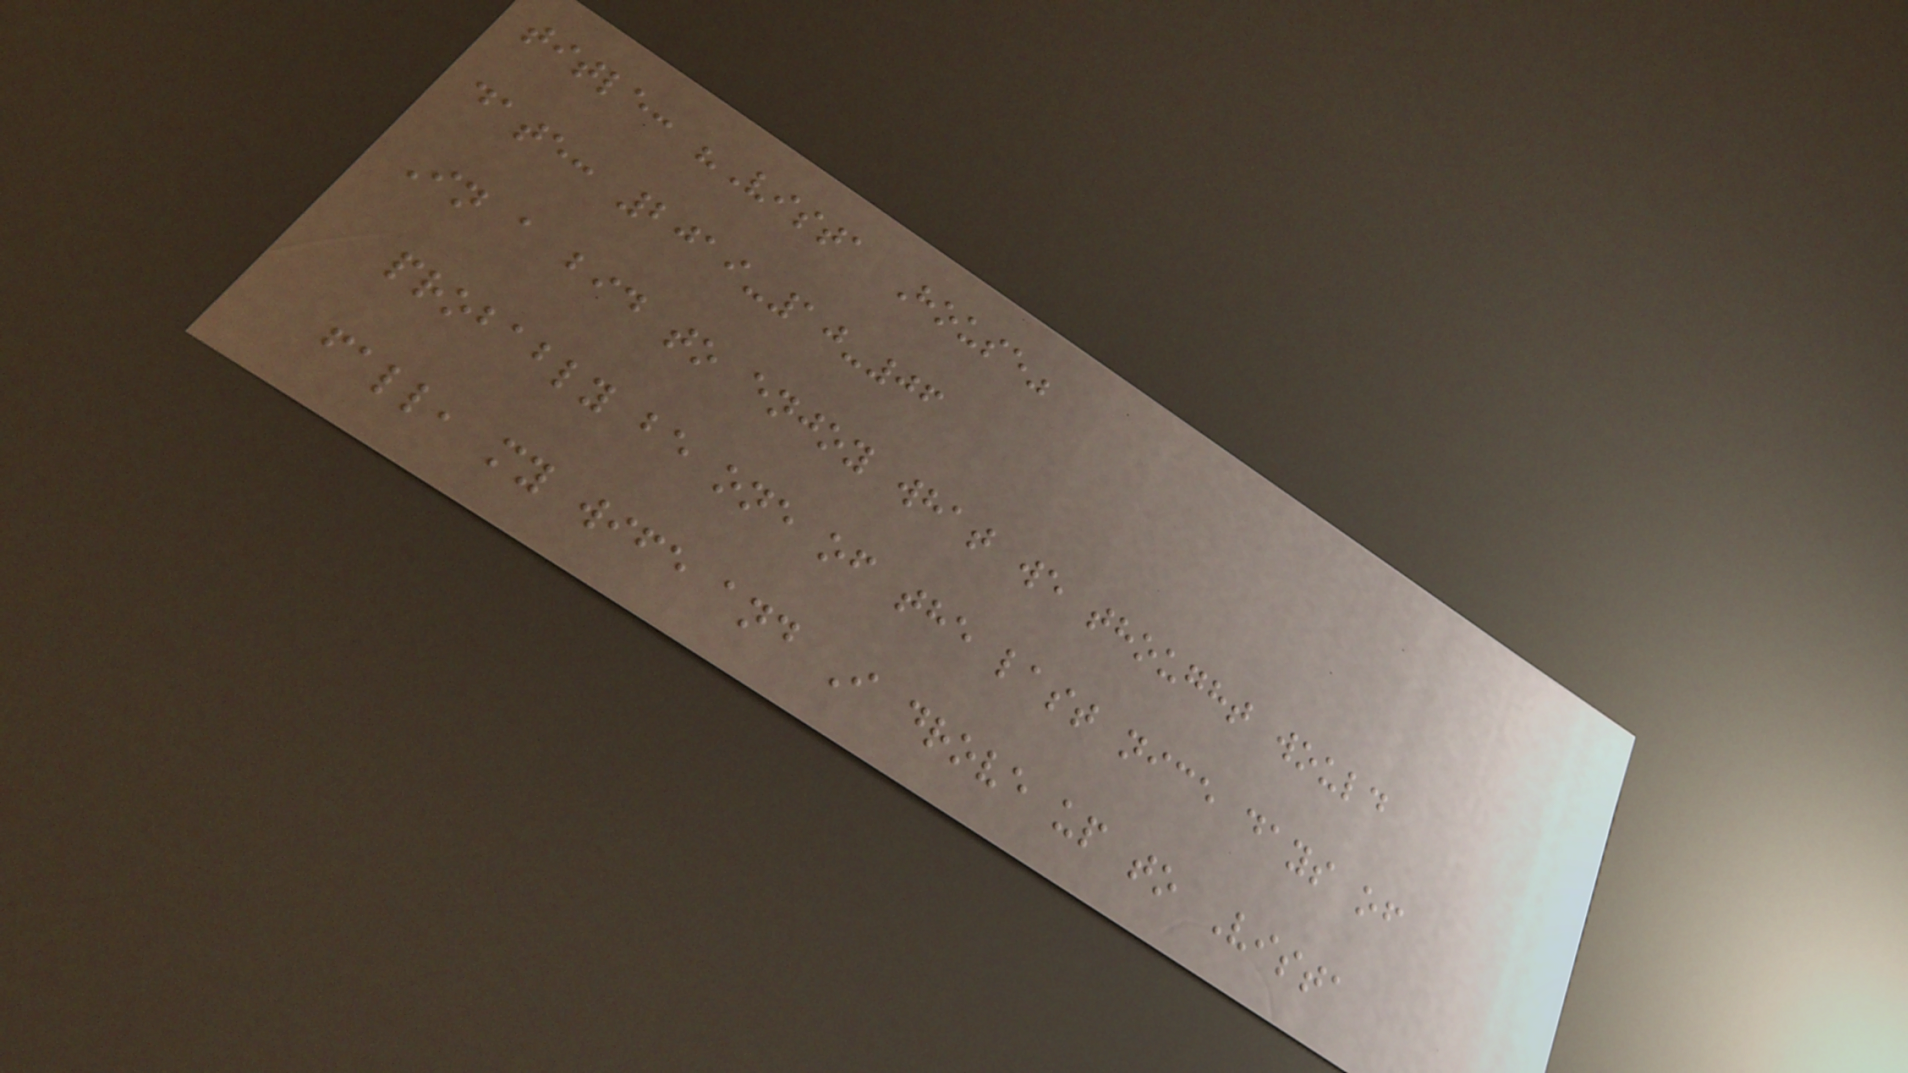title: "Vista House"
date: 2019-10-06
In a bid to enjoy what we thought would
probably be one of the last nice days of
fall, my wife and I drove up to Vista
